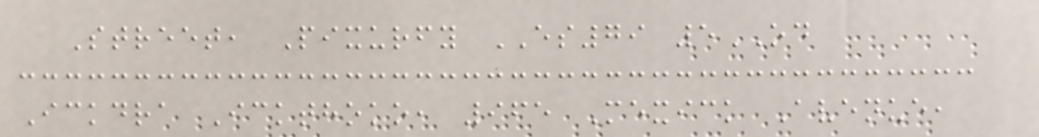Street, Pixurfy ES79 5OD
Ickdra Ickthoko, 965 Mexick Avenue,
